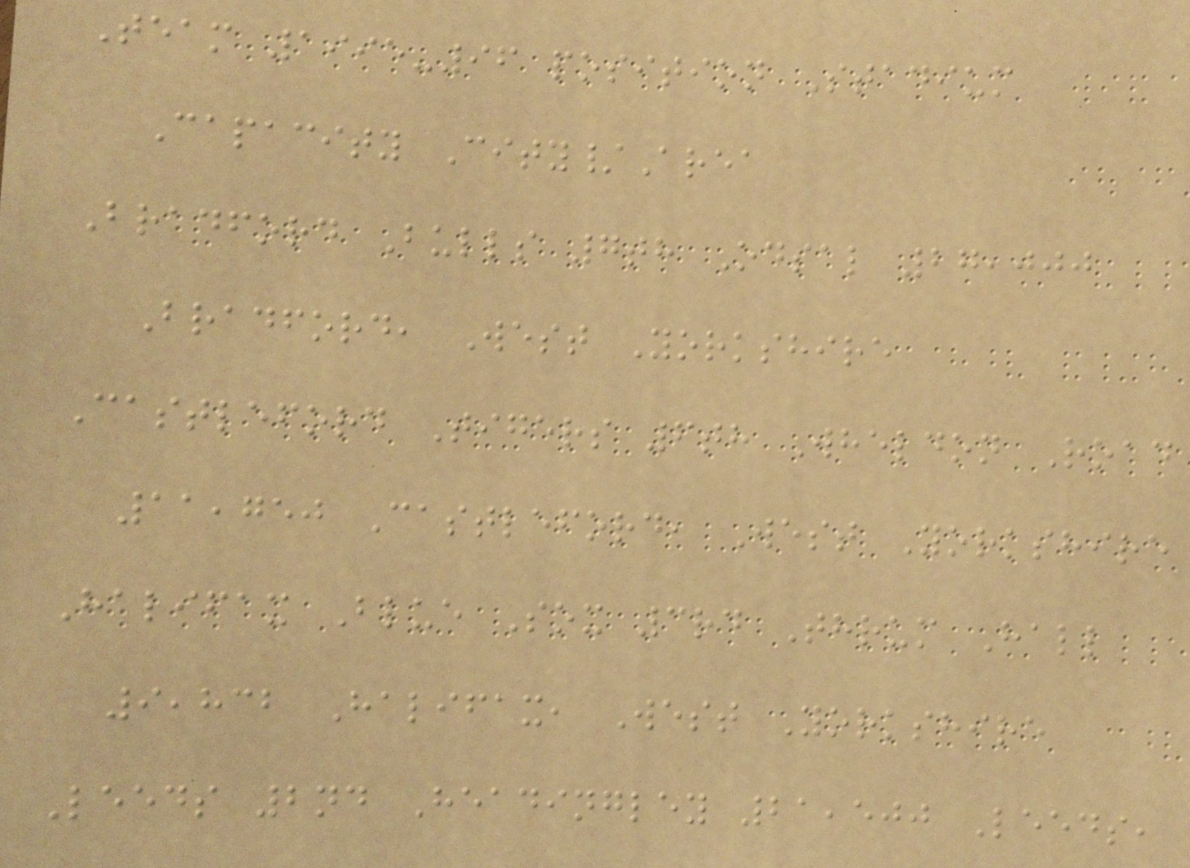Team 1995-96 position Stadium
Capacity City/Area
Bradford Bulls 7th Odsal 27,000
Bradford, West Yorkshire
Castleford Tigers 6th Wheldon Road
11,750 Castleford, West Yorkshire
Halifax Blue Sox 3rd Thrum Hall
9,832 Halifax, West Yorkshire
Leeds 2nd Headingley 21,500 Leeds,
